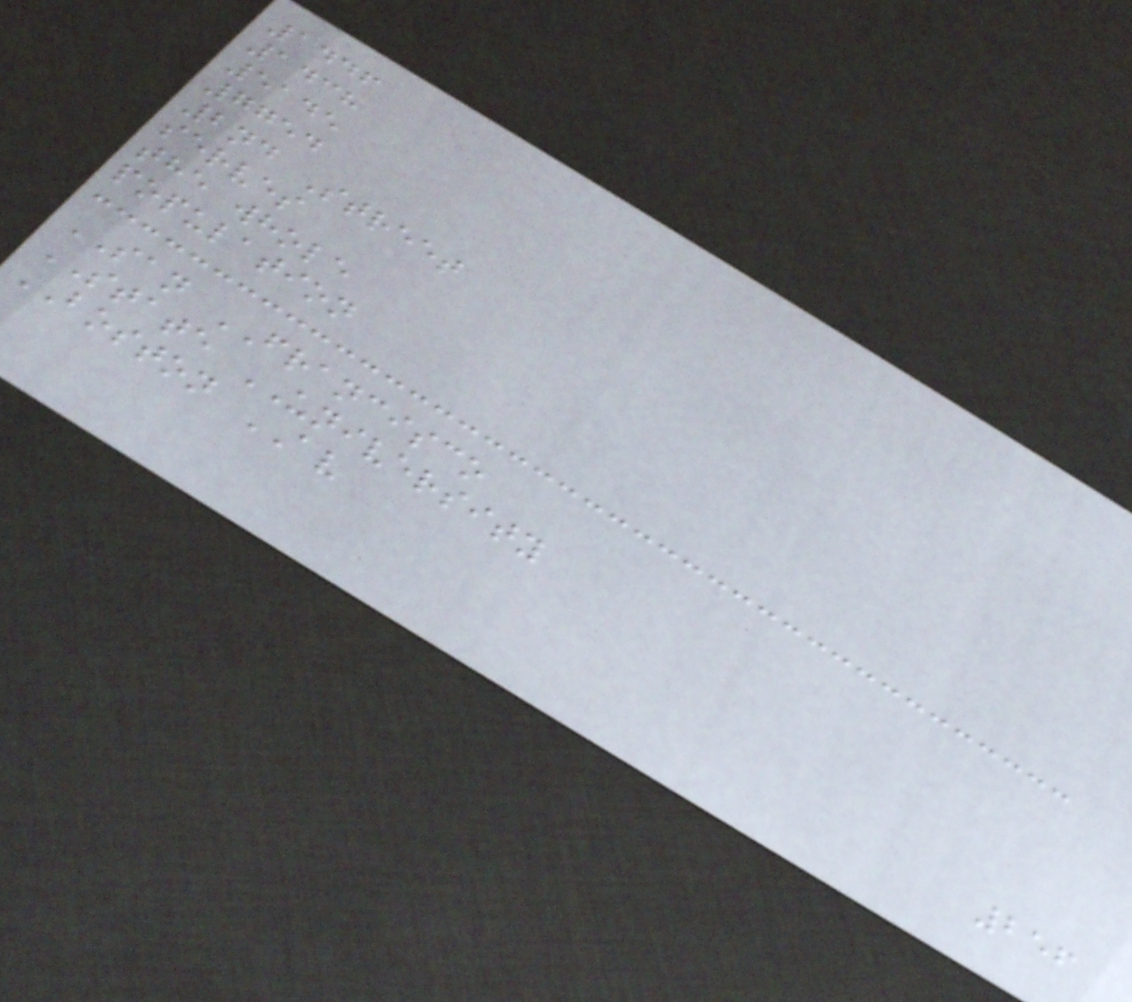1446
1438
5145
7754
2nd Street
serves
the whole
population
SAN FRANCISCO
STATE UNIVERSITY
BOSTON AV
256
